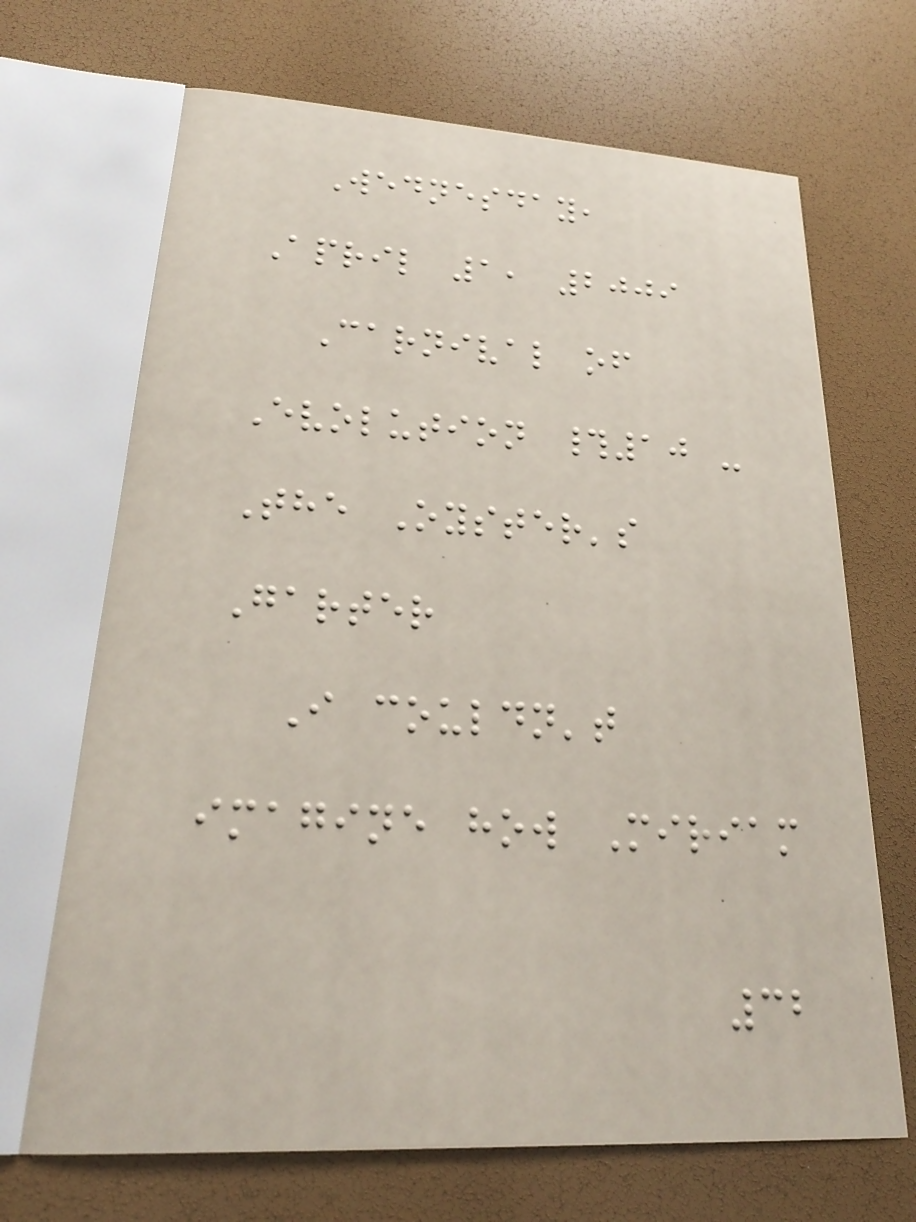Wednesday,
April 1, 2009
Carnival of
Evolution #10 -
The Oyster's
Garter
I couldn't
imagine how Miriam
32
